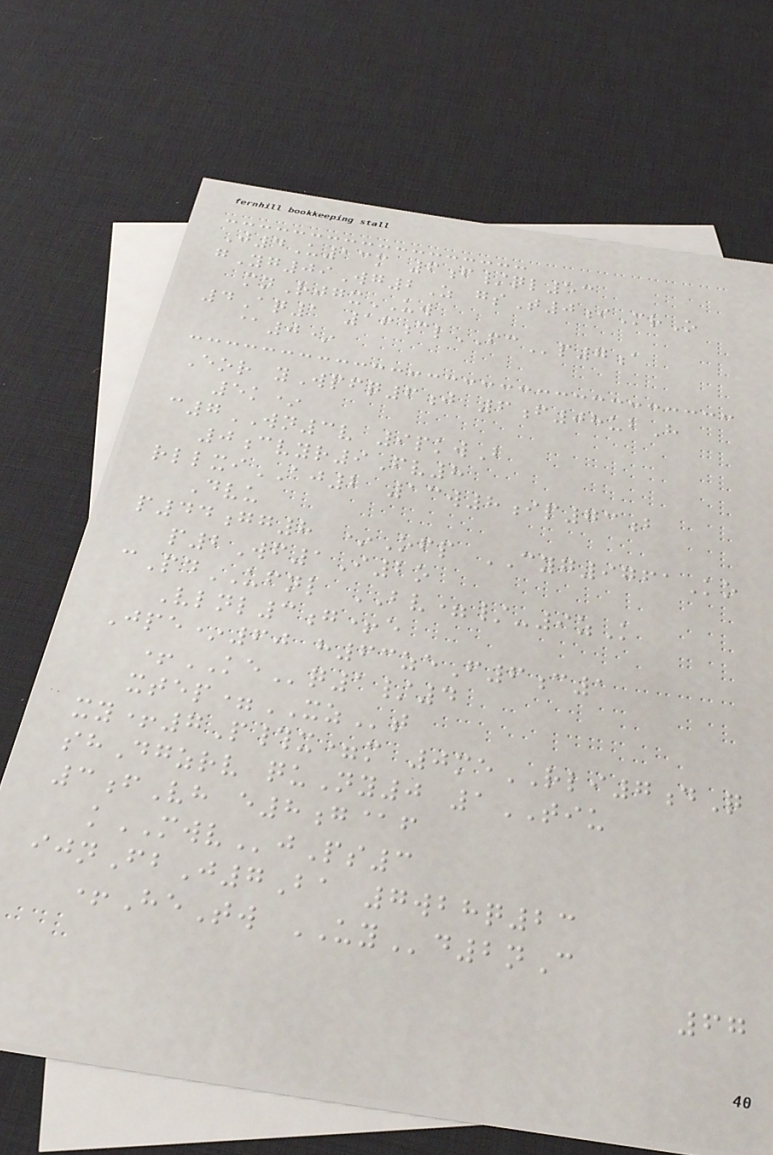J4U13m 6f/ql53
gYg09Wg2Z gsT0iMrO
mnRjgxUW
4Aq1 16clFCp7a
@0*
Eor yWpfq6j 6f08ubH
5k*
c7WN3v 9pkwB
0cvyr9Fv8
rllxiAJ2 13w8ip73b
Dvu
p44gg8 *Ofp CYG9761Ko
p2Wf1I2o
cPdUFNL BV=/-9zK
Vlnl3g+e
Jpe*60 h63zeF6c1
+KEq1/4
xtep=XZt
xy+7P#x=m 0meRLI7dQ
shDgzrv quNy0 1TIU
3fVh e8g@f
kMWVjPs3
ijnFbJ7Ba 7wbhq23
+HeTw UYd2nC
67
